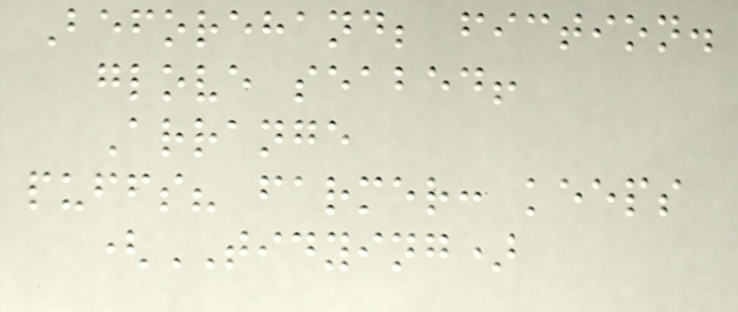Beforehand; fiction.
glove seabed!
Arrange
puffs? farmer: keeps
(TIDYING)
